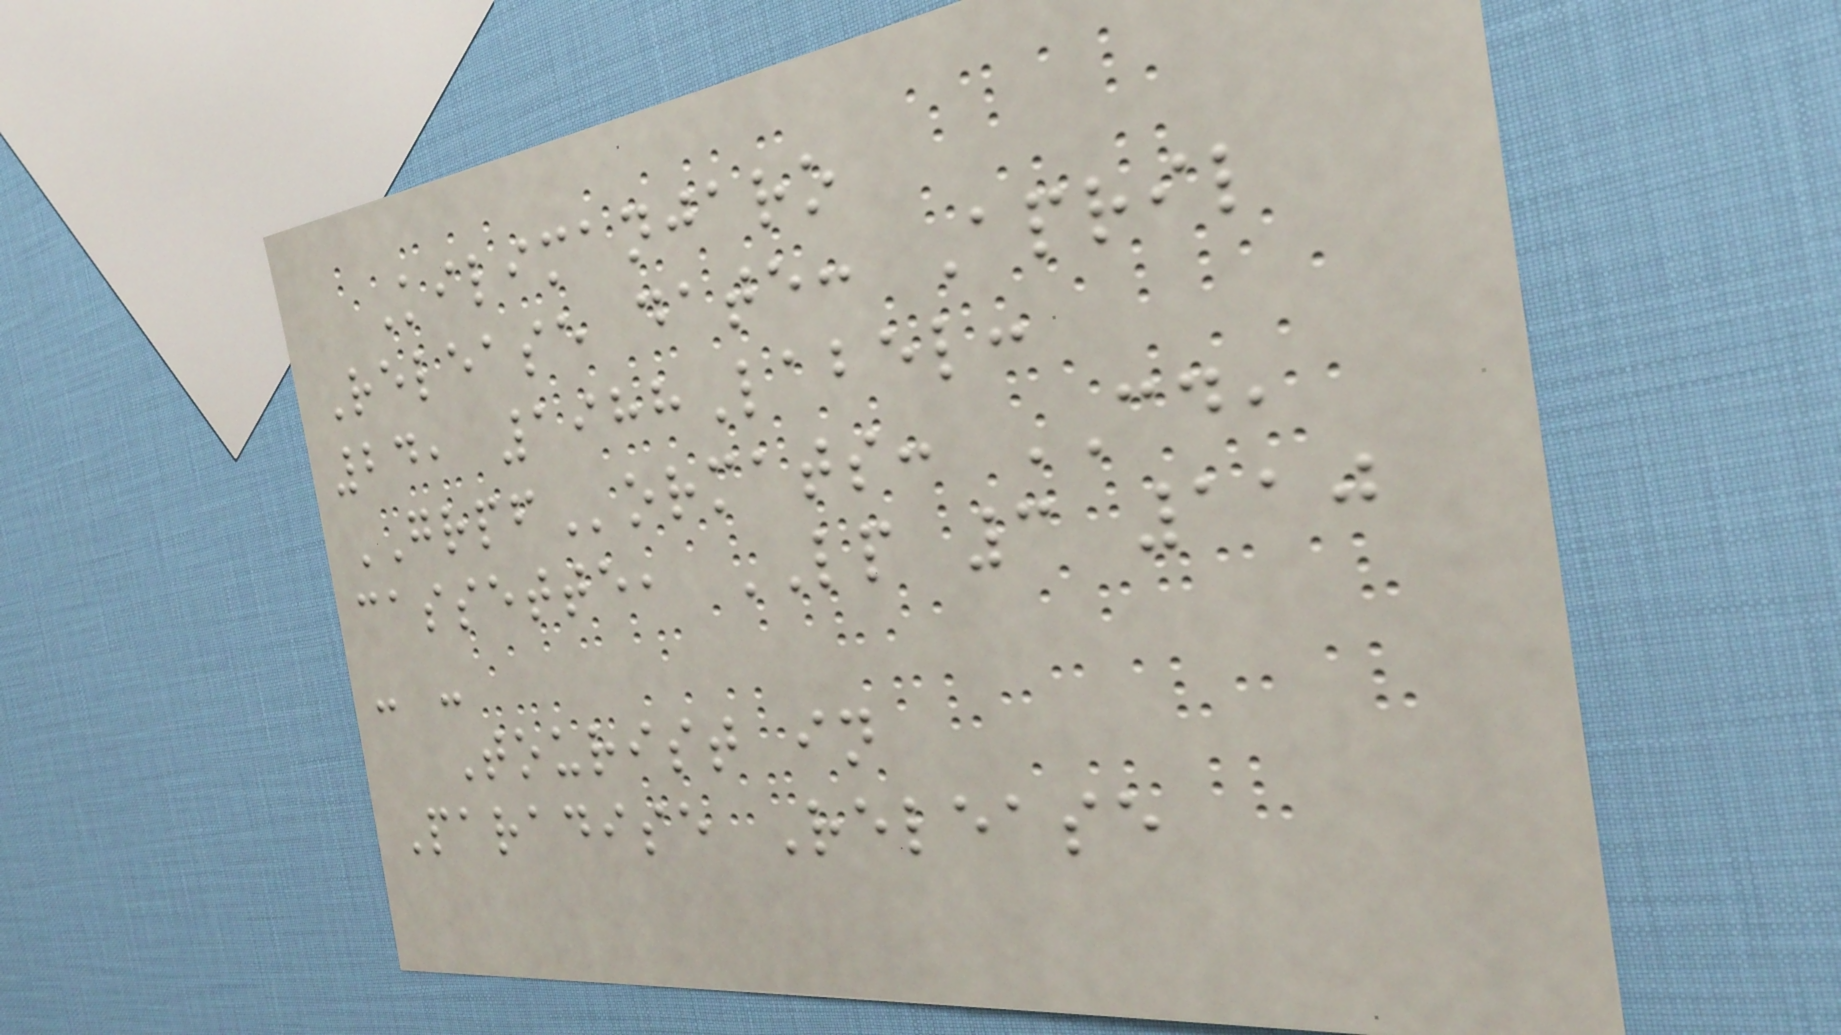Kilimanjaro
Release date: April
24, 1988Label:
GRPFormats: CD,
cassette, LP 3 110
- -
Tourist in
Paradise Release
